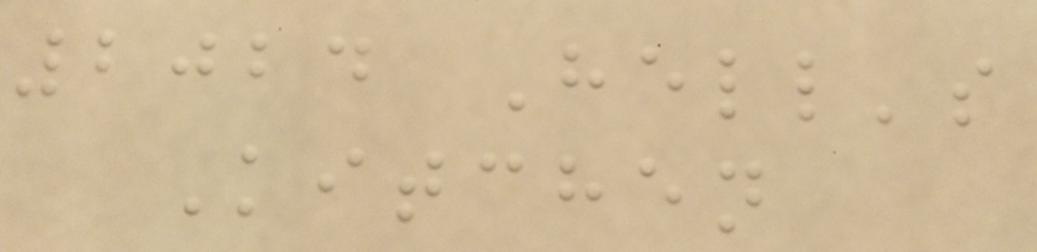2024 Hell's
Kitchen
